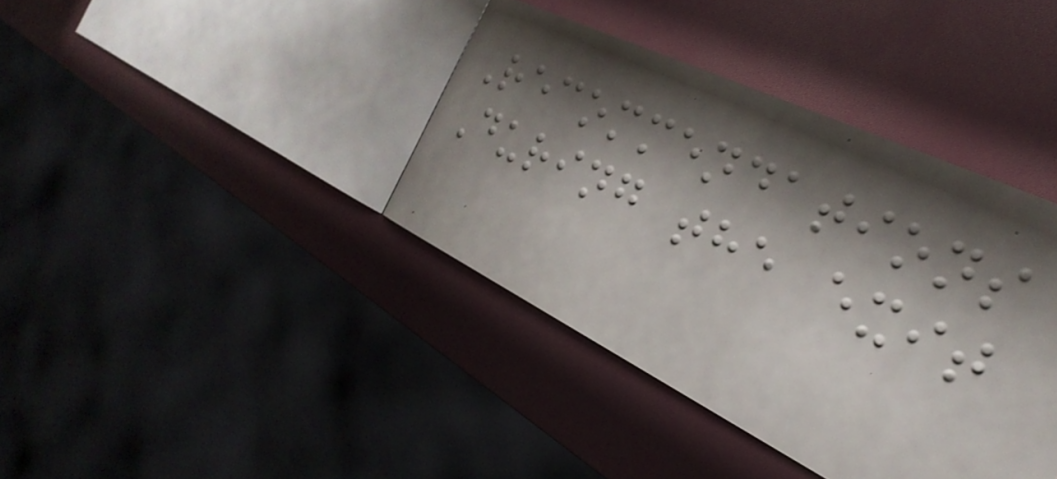Recommendations
During the exit
